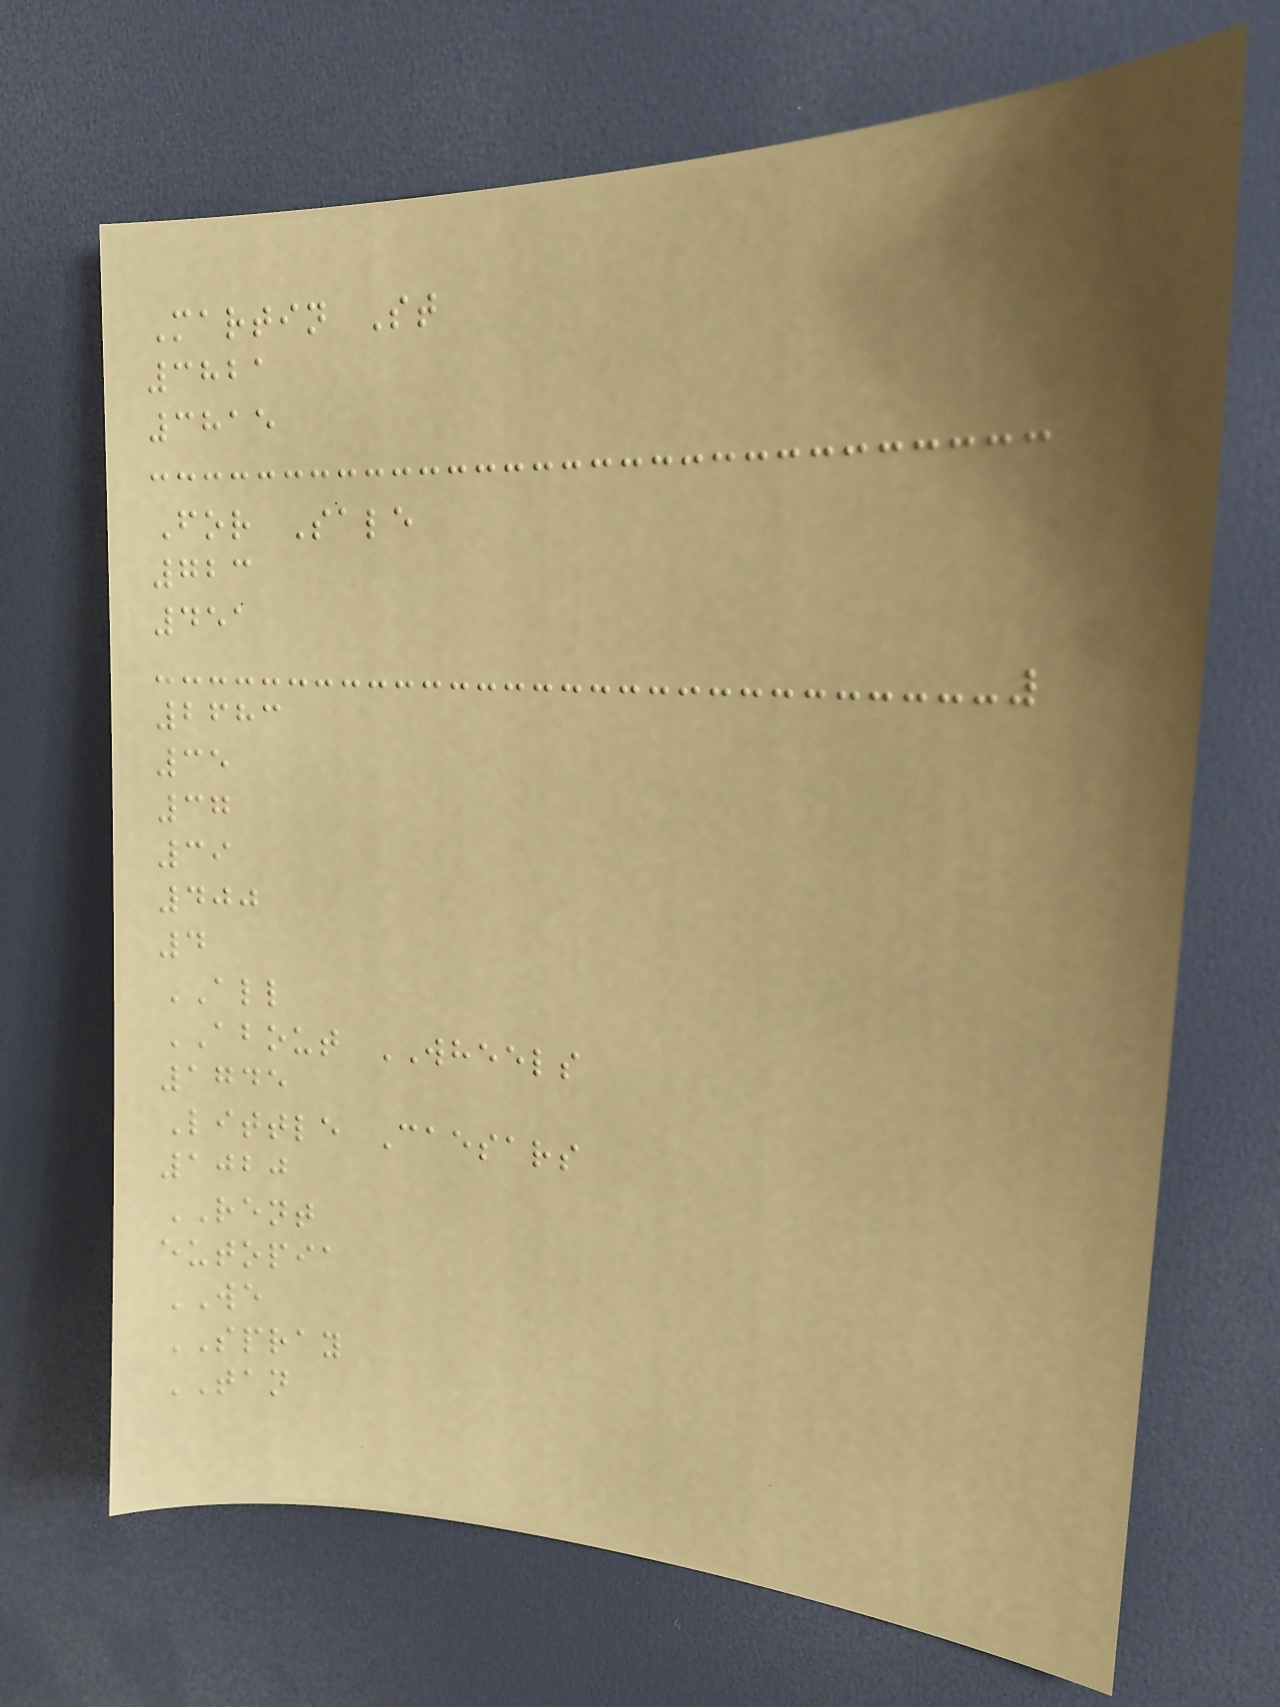Martin St
3821
3815
For Sale
723
451
2683
35
37
39
400
4
ALL
ABOUT WHEELS
1745
Little Caesars
1020
RENT
eutopia
WE
SPRAY
TAN
